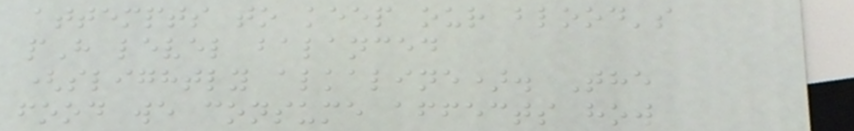attempts to keep our blood's
pH level balanced
(slightly alkaline). The
food we consume affects how
